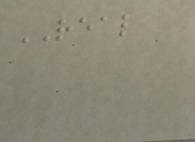REAL
